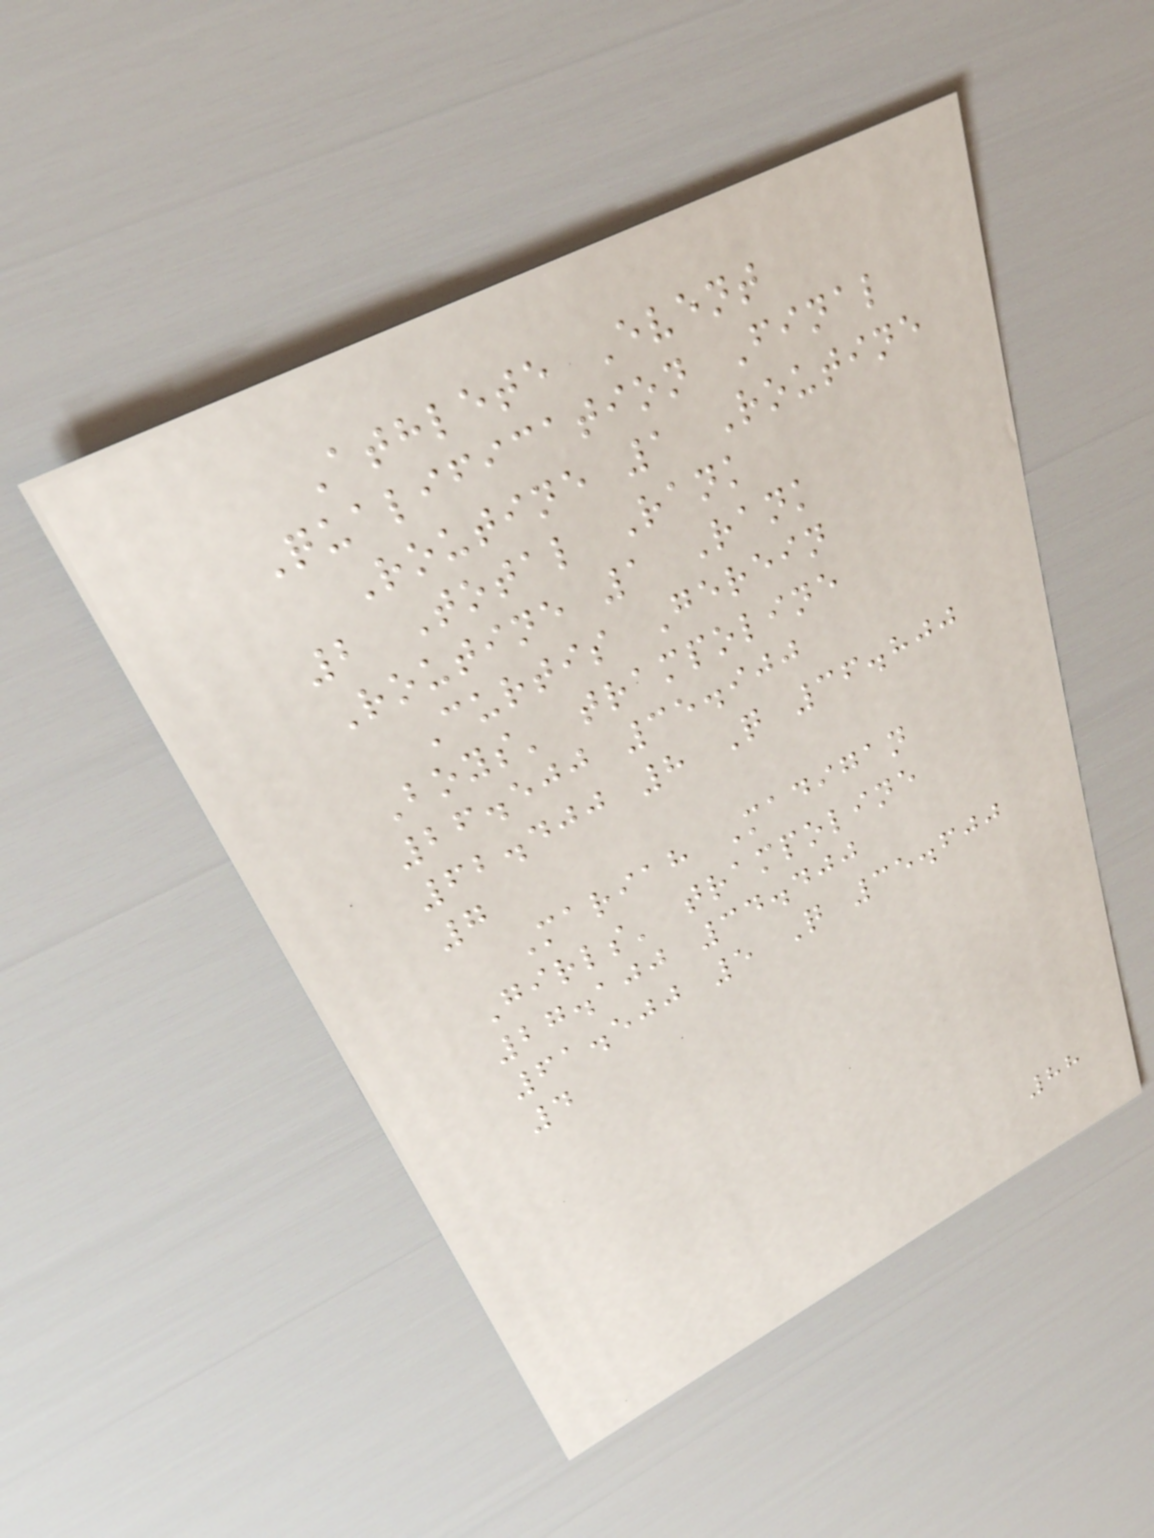Athlete Event
Qualification Final
Routine 1 Routine
2 Total Rank
Routine 1 Rank
Curtis Gerein
Boys' trampoline
26.500 35.900
62.400 8 Q 36.800
7
Mariah Madigan
Girls' trampoline
27.100 34.400
61.500 5 Q 35.600
4
88
